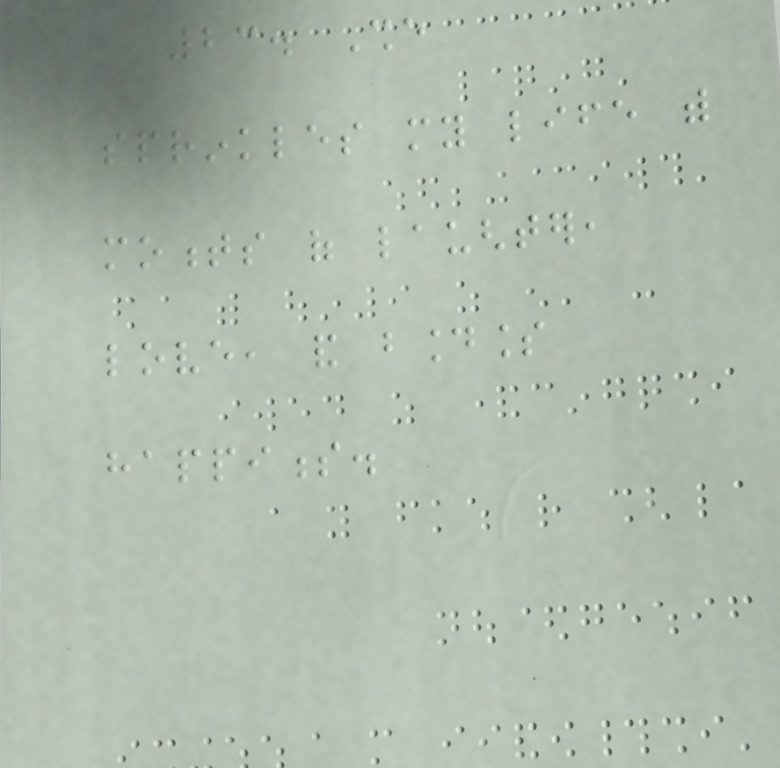23. She
sprinkles my life with
moments of laughter,
love, and boundless
happiness.
